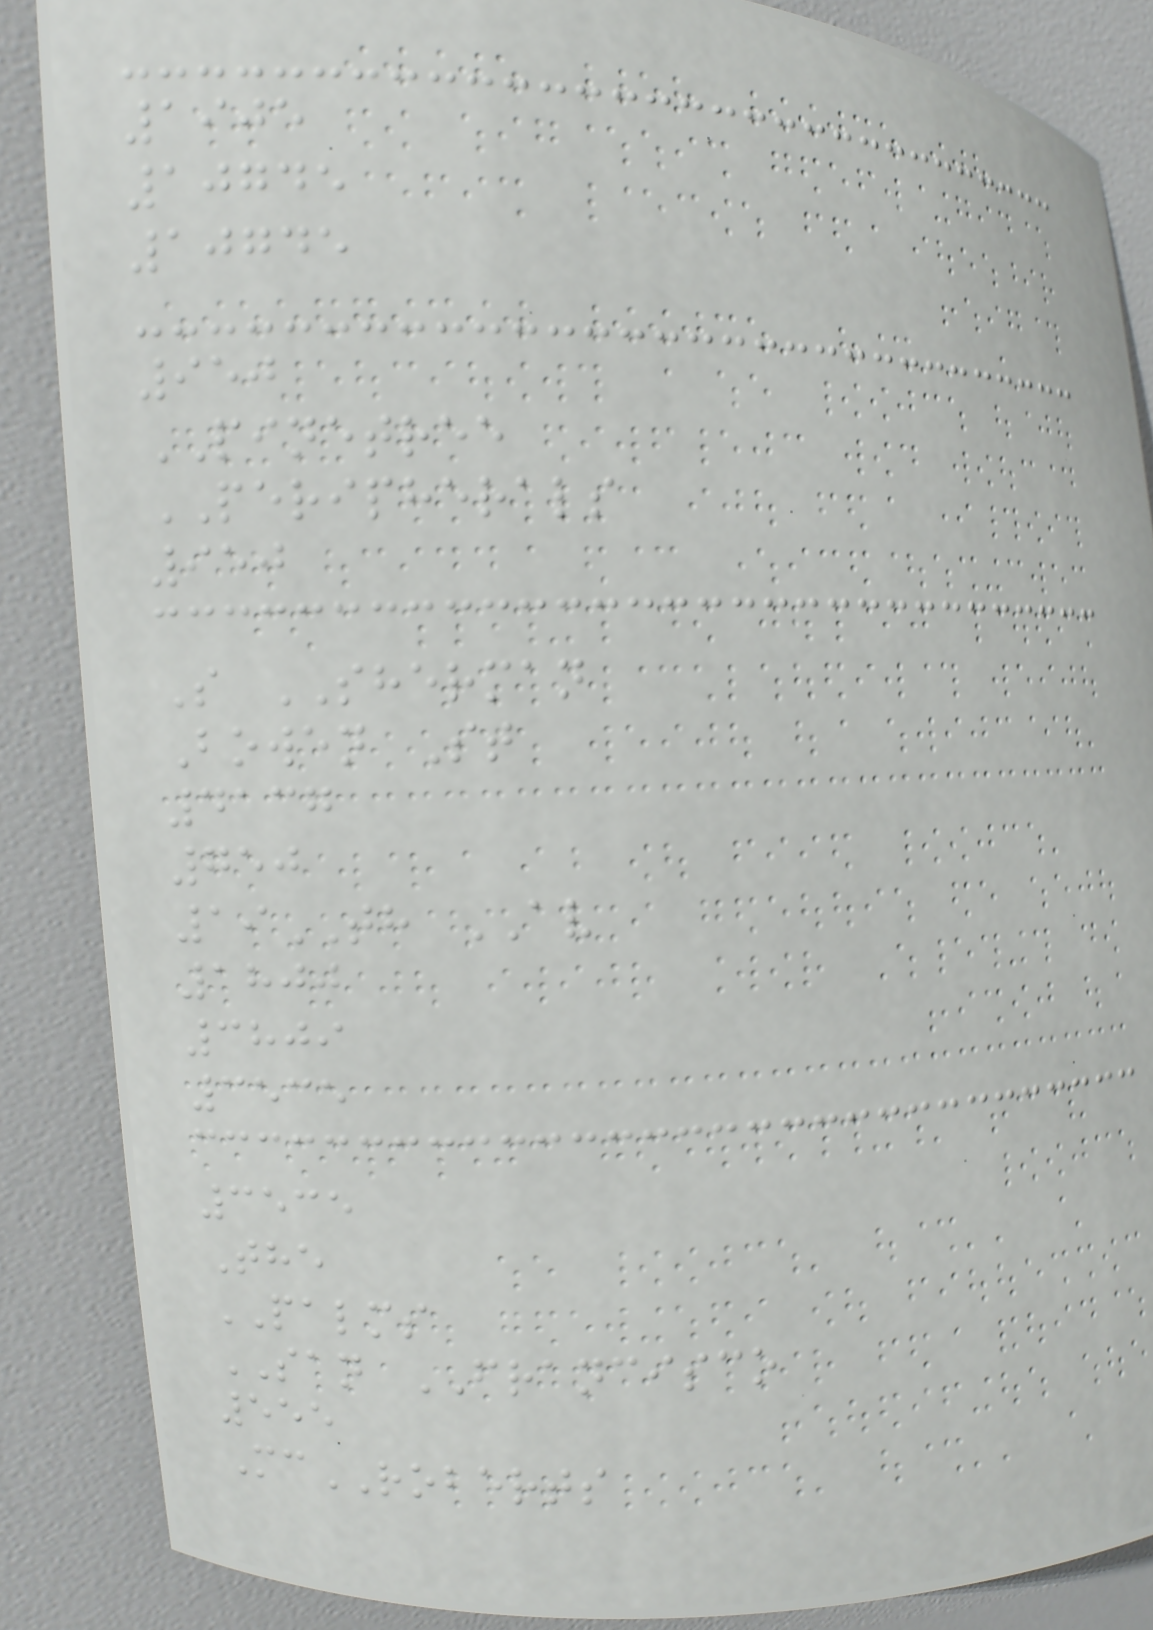1905
10745
10745
950
PINETREE
PERIPHERALS
950
S SHERMAN
Bowen St
4137
750
19TH AV
1800
3809
3535
3535
The
PALMS
SAN FRANCISCO
555
McROBERTS
